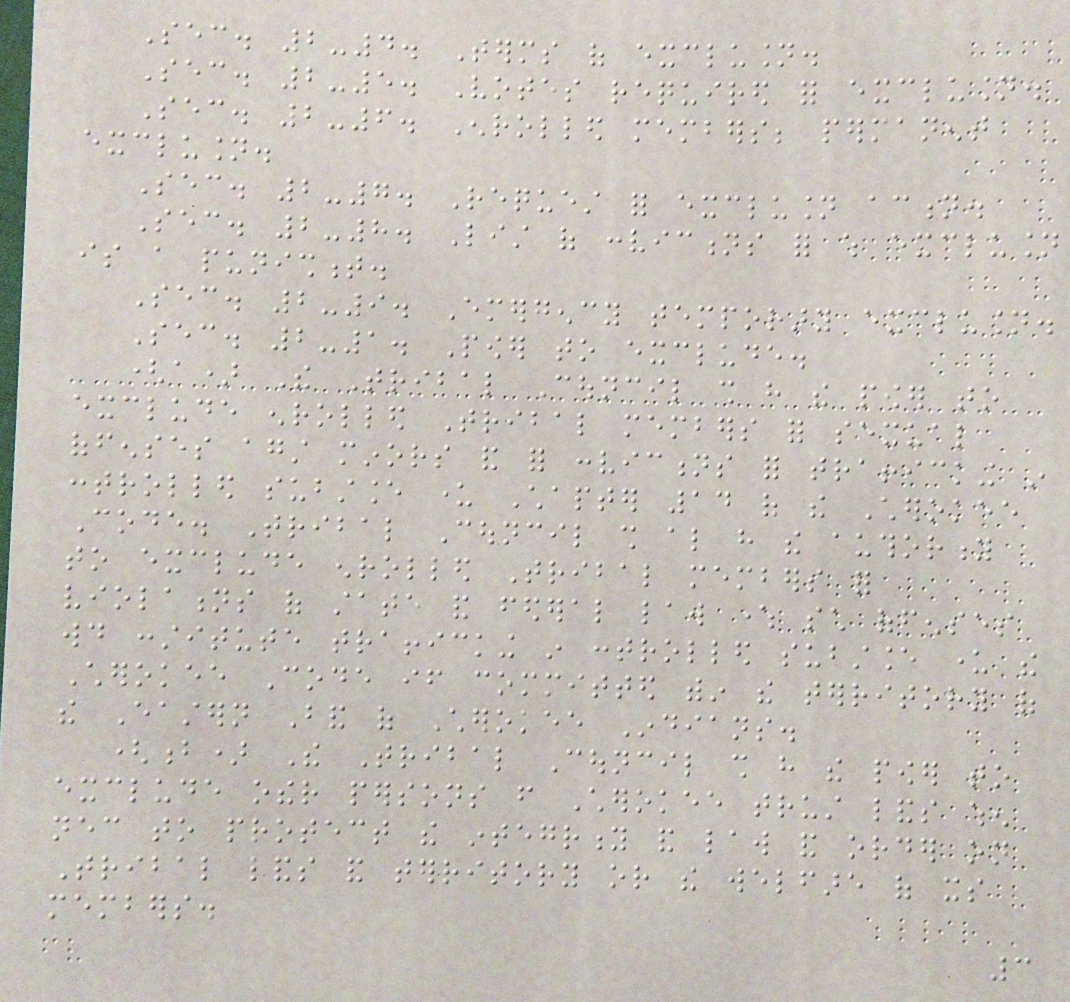Sec. 2-4. Terms of exclusion.
Sec. 2-5. Votes required for exclusion.
Sec. 2-6. Enrolled members; permanent
exclusion.
Sec. 2-7. Request for exclusion action.
Sec. 2-8. List of convictions for which exclusion
is a punishment.
Sec. 2-9. Emergency temporary exclusion.
Sec. 2-1. Power to exclude.
(a) The Tribal Council shall have the power to
exclude enrolled Tribal members for sexual
offenses against minors and for convictions for trafficking in
controlled substance under Chapter 14 of the Cherokee
Code. Tribal Council shall also have the authority
to exclude enrolled Tribal members for
violations of state and federal law where such offenses
would constitute trafficking in controlled substance under the
Cherokee Code if committed within the territory of
the Eastern Band of Cherokee Indians.
(b) The Tribal Council shall have the power to
exclude other persons from Cherokee trust lands when
necessary to protect the integrity and law and order on
Tribal lands and territory or the welfare of its
members.
3
